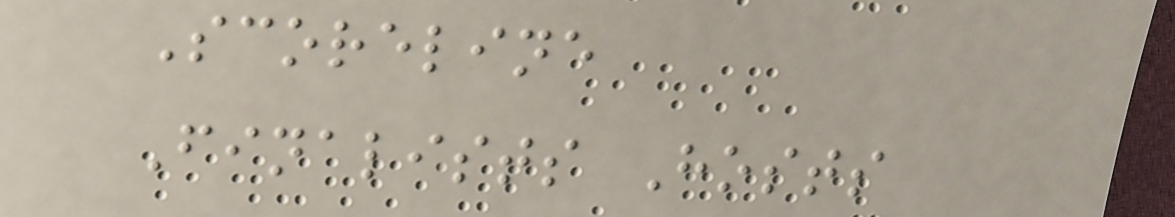Scoreline
Finalists Hosts
